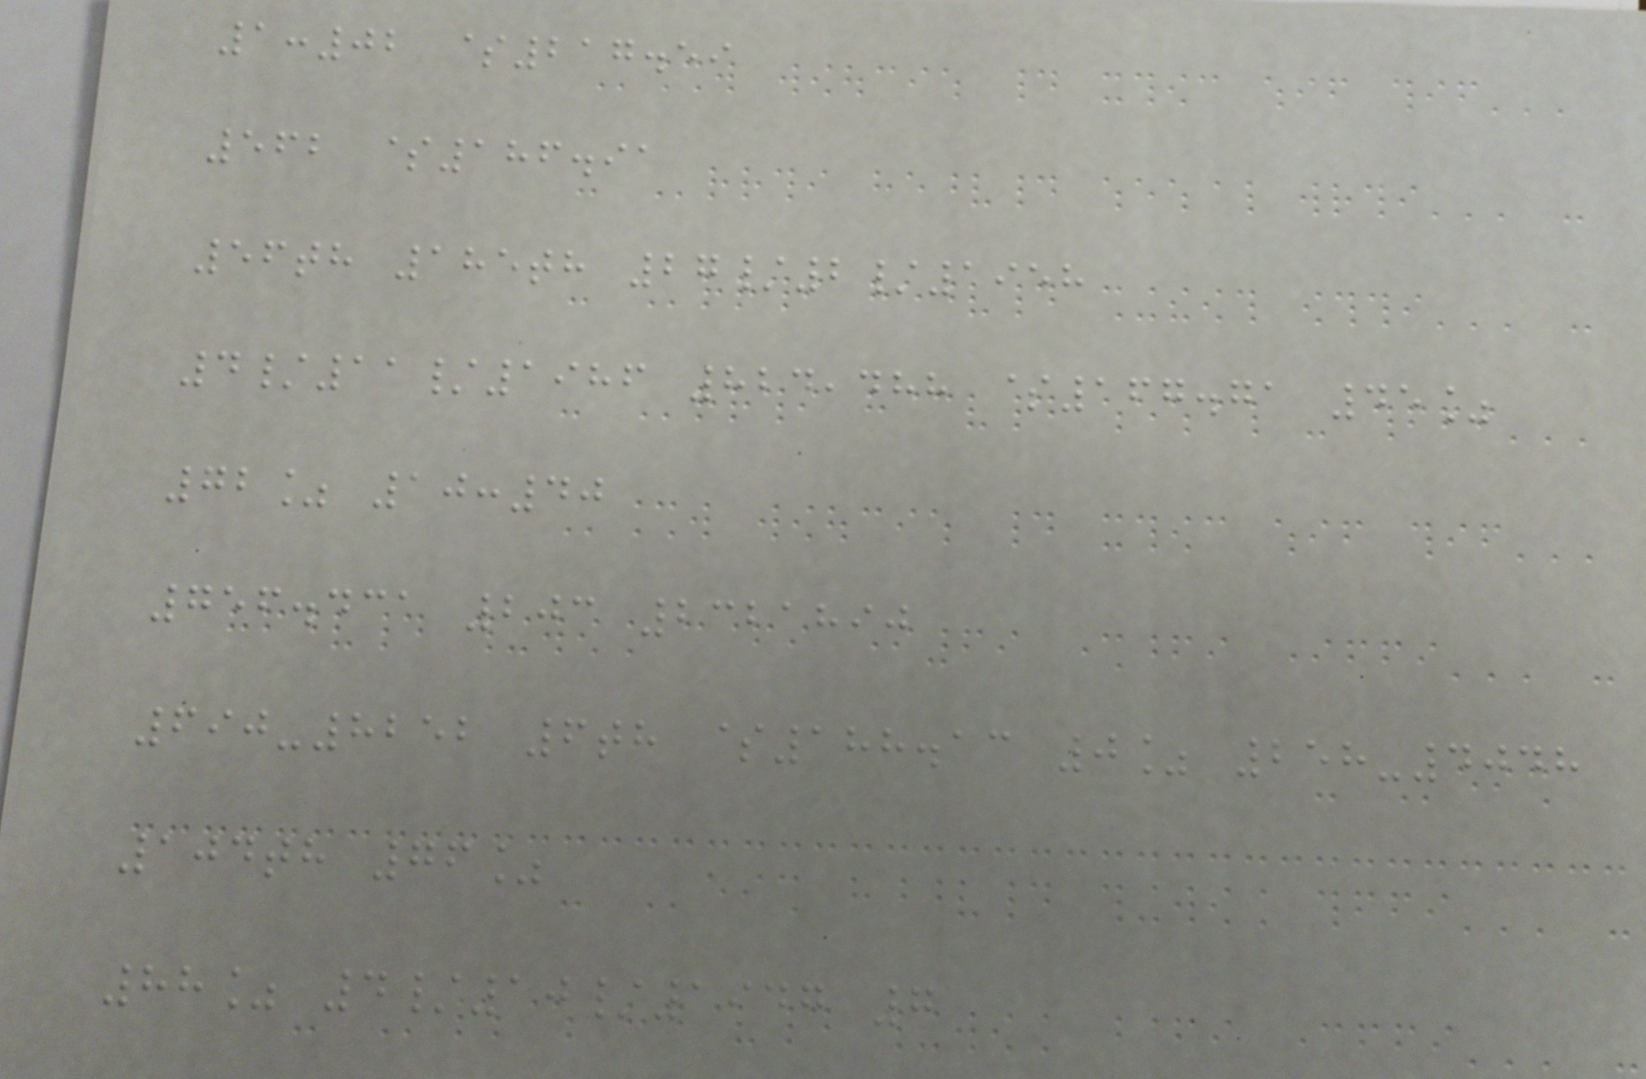1:02 $217.59
562 $186.91
56th 185th 27/2/1958
4/11/1986 824,488 $167.71 45%
72% 10:40
756.431 203 2321890
690-8252 6th $188.13 0% 258-4048
104th 76%
88% 4/10/1947 7
